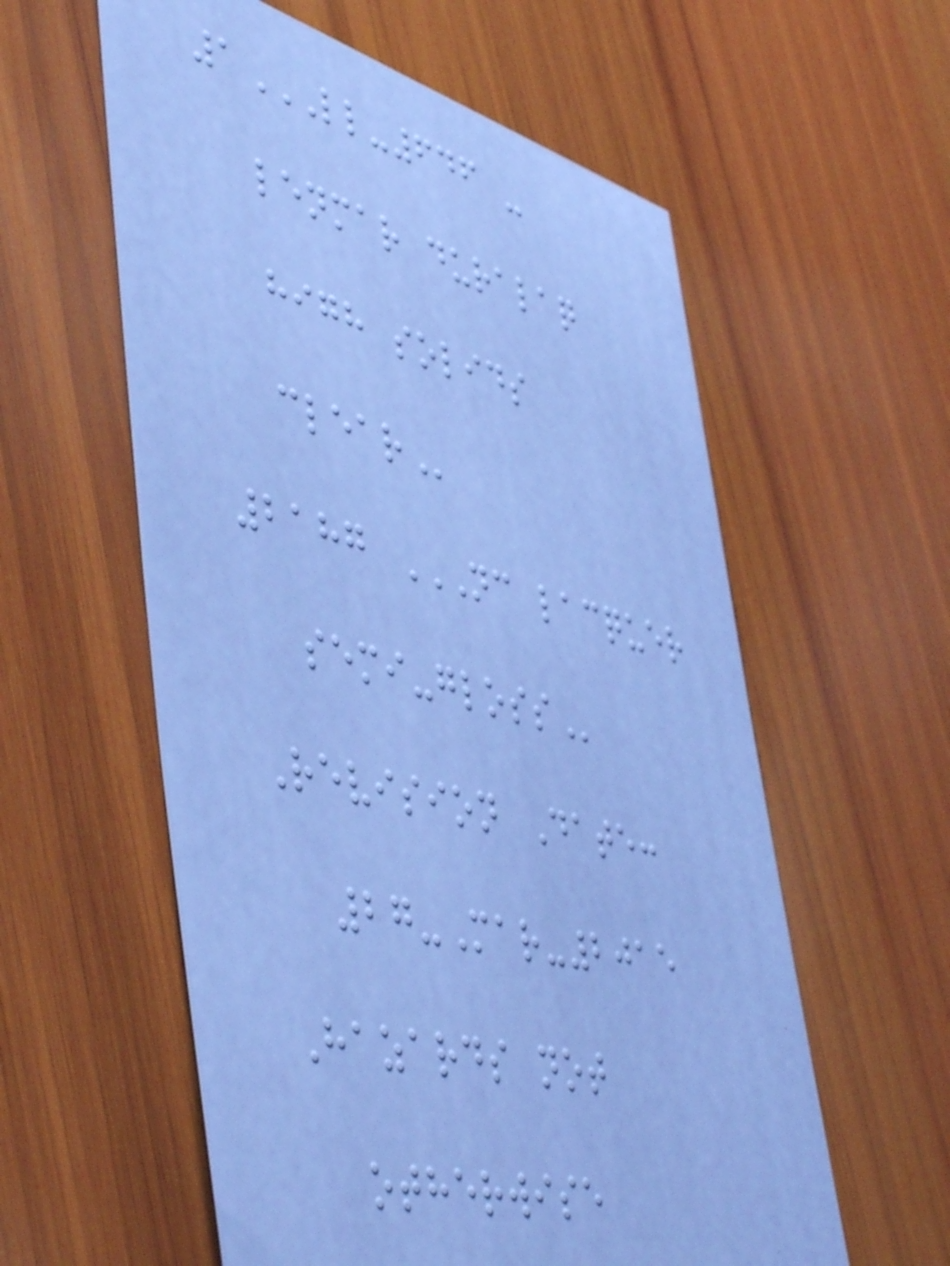1LL-646 -
LENMAR DURALAQ
HIGH SOLIDS
CLEAR
2187 NC LACQUER
SEMI-GLOSS
Revision Date:
27-Mar-2015
Hazards not
otherwise
